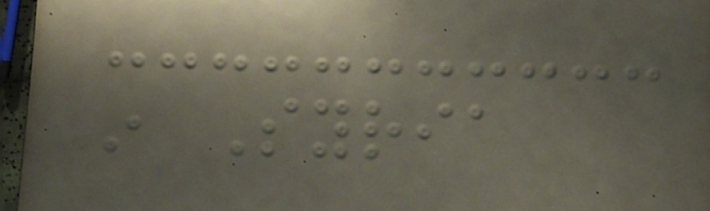in Syria
